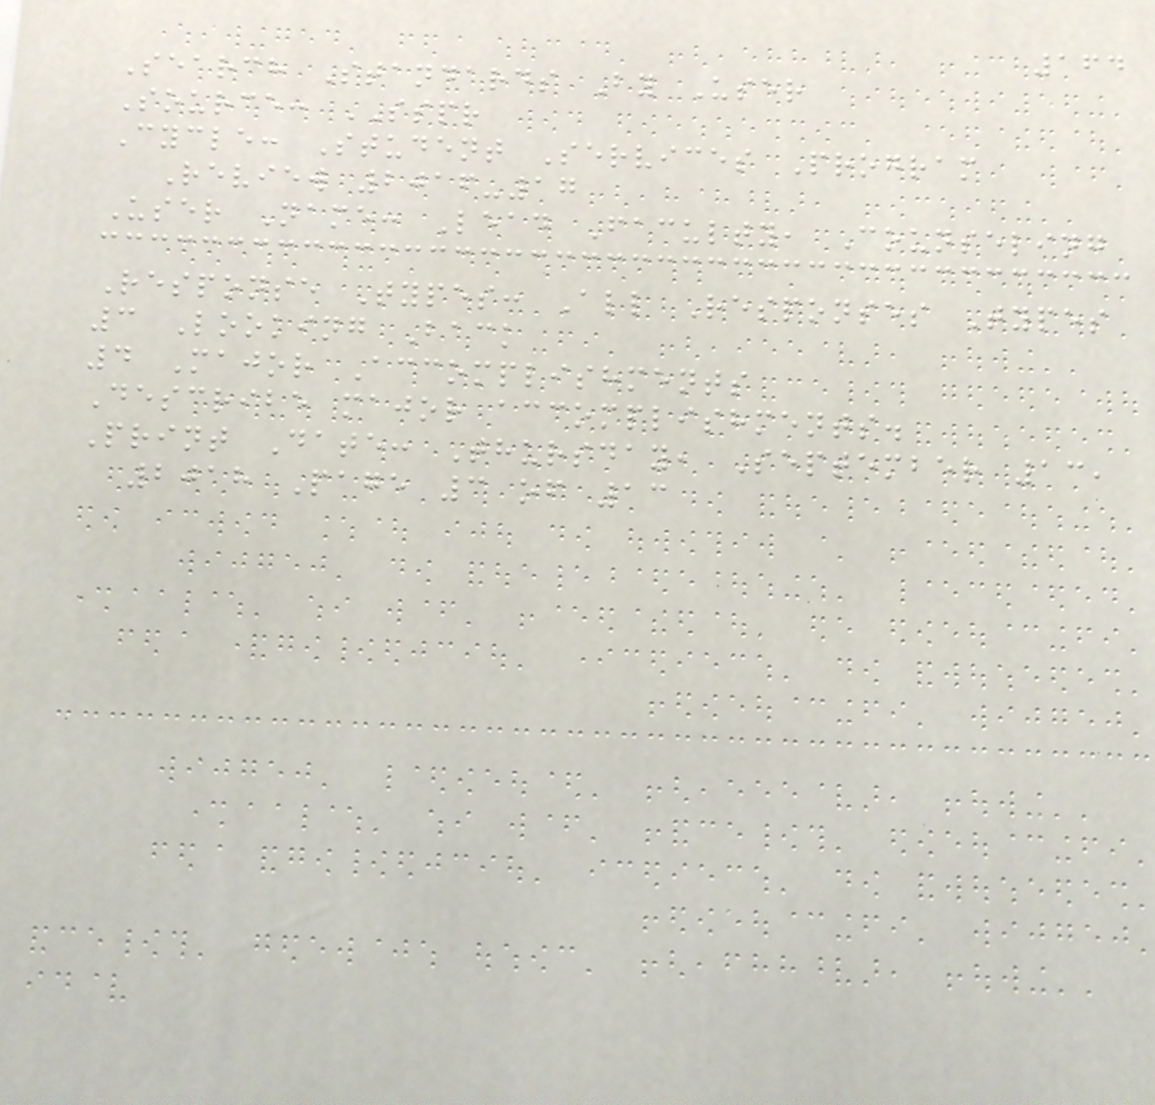164
Search Standards By User
Source: SSPR
Cycle: Student Services Program
Review 2016-17
User Name: Lead Faculty, Counseling
Response Types: All Responses Types
3 Looking Back
4 Major Accomplishments
Describe major accomplishments.
Print Date: Thursday, September 13,
2018 Page 3 of 13
